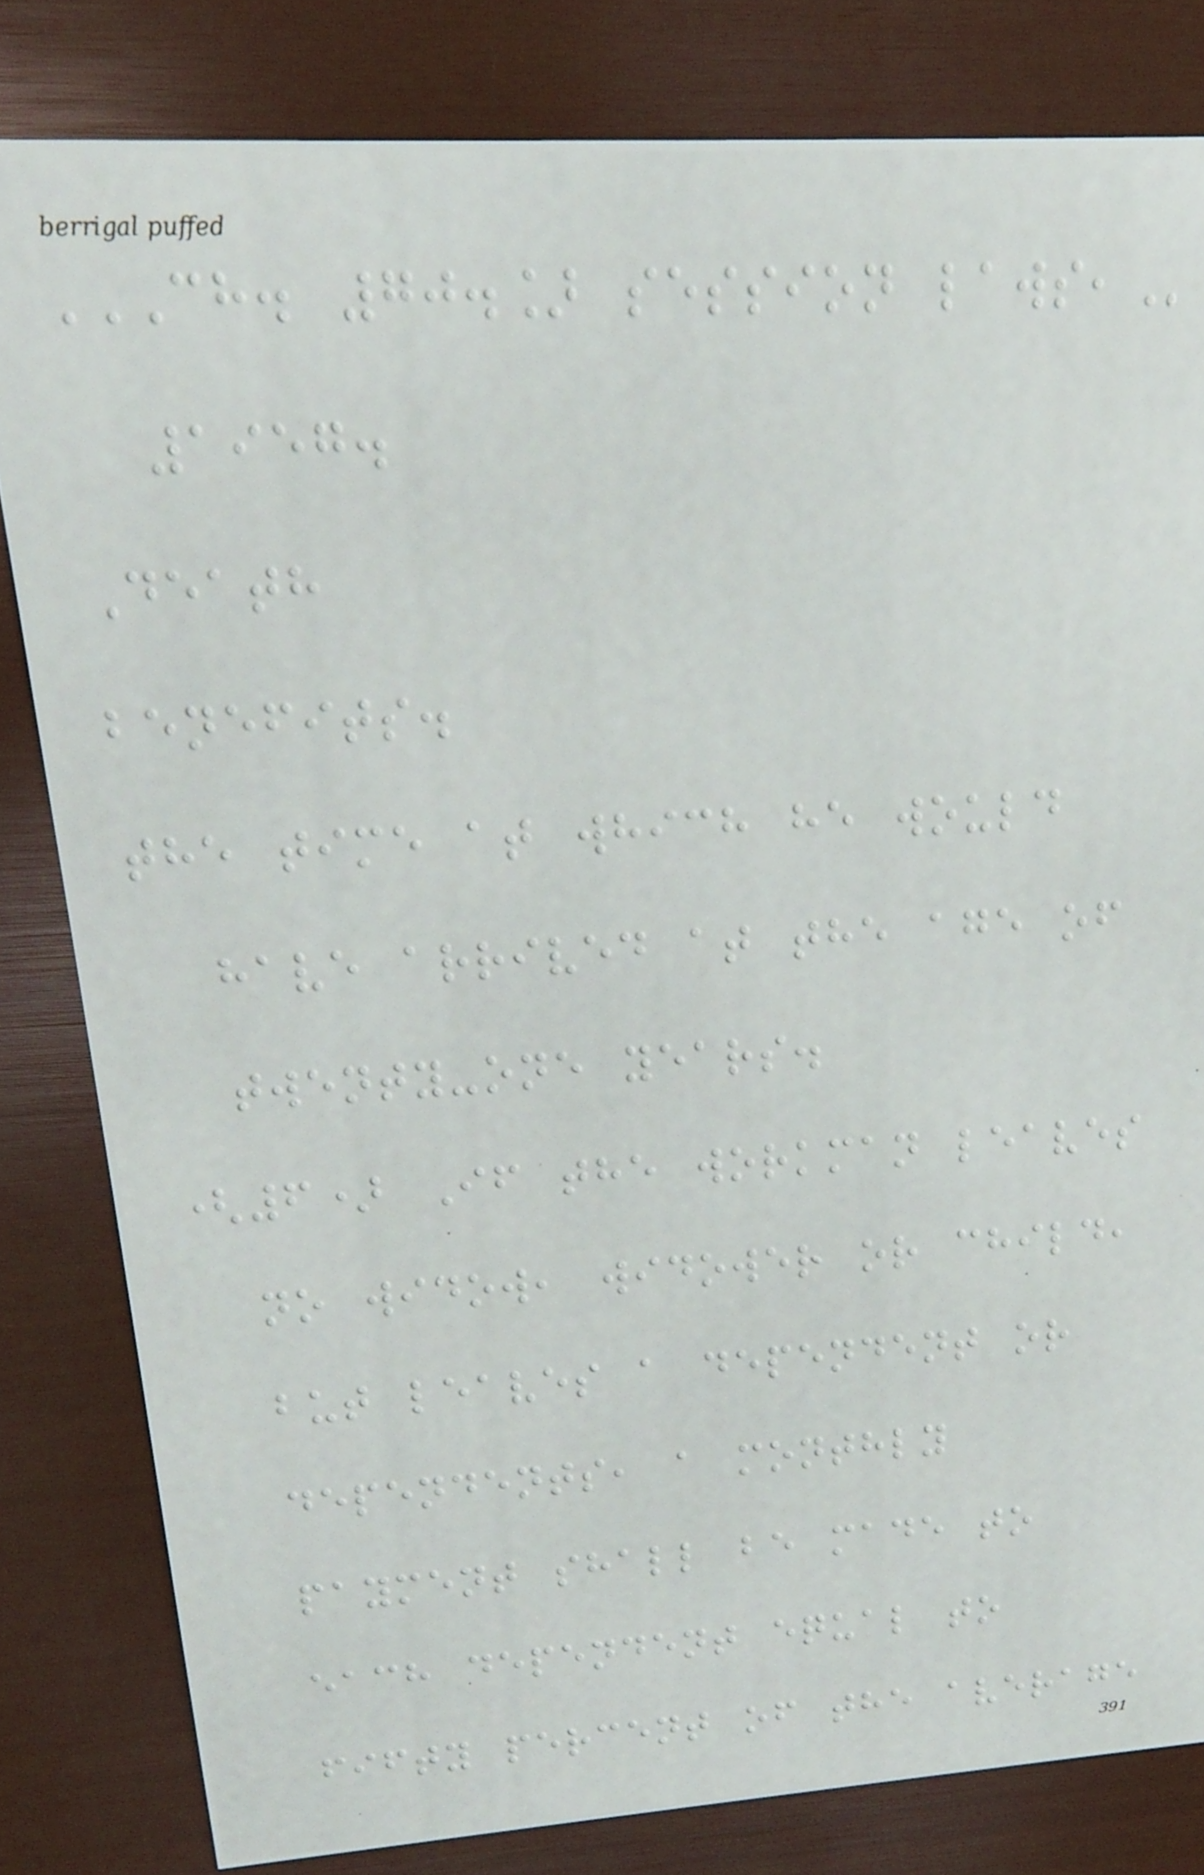CH. 70.] SESSION LAWS,
1957.
Death
benefits.
the time at which he would
have arrived at the age of
twenty-one years.
(6) If the workman leaves
no widow, widower or child,
but leaves a dependent or
dependents, a monthly
payment shall be made to
each dependent equal to
fifty percent of the average
